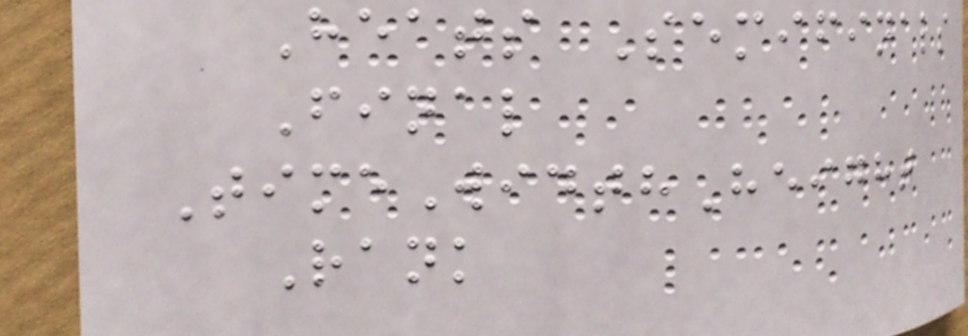Heats Semifinals
Final
TimeWidthHeight
Rank
